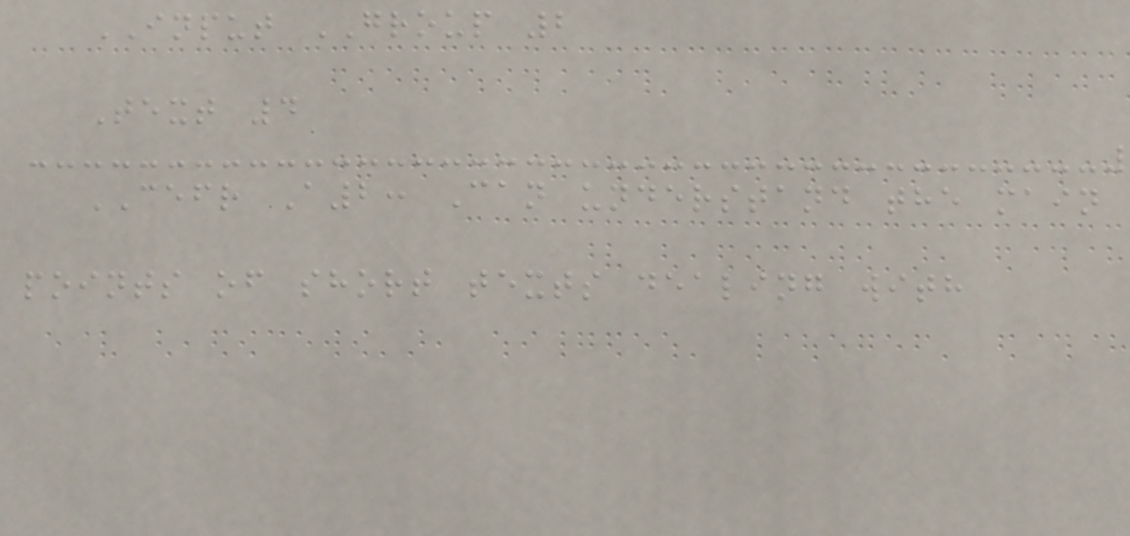INPUT GROUP 2
Text 4
CEFR A2: Can understand the main
points of short texts dealing with
